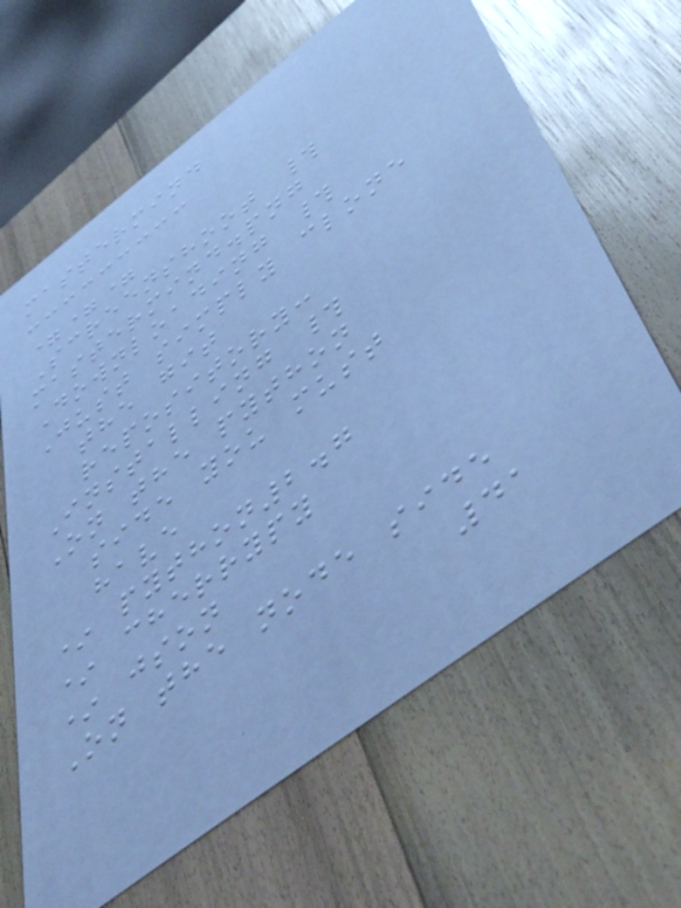mastermind
===
Screenshoot #
mastermind.png
Downloading #
Just simply clone
the git
repository:
Installing #
On the python
side you must
have
* python2.7
* cherrypy
* json
On the node side
41
